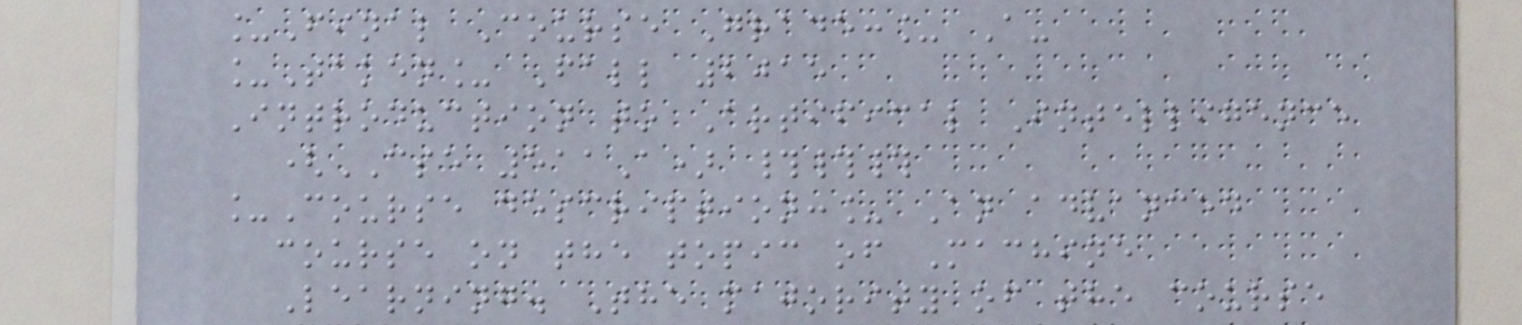_Final Course Grade:_ A-
_Taken_ Fall 2015
Introduction to Artifical Intelligence
(CSE 511A) ###
_Course description:_ An advanced
course on the topic of Machine
Learning. The majority of the course
